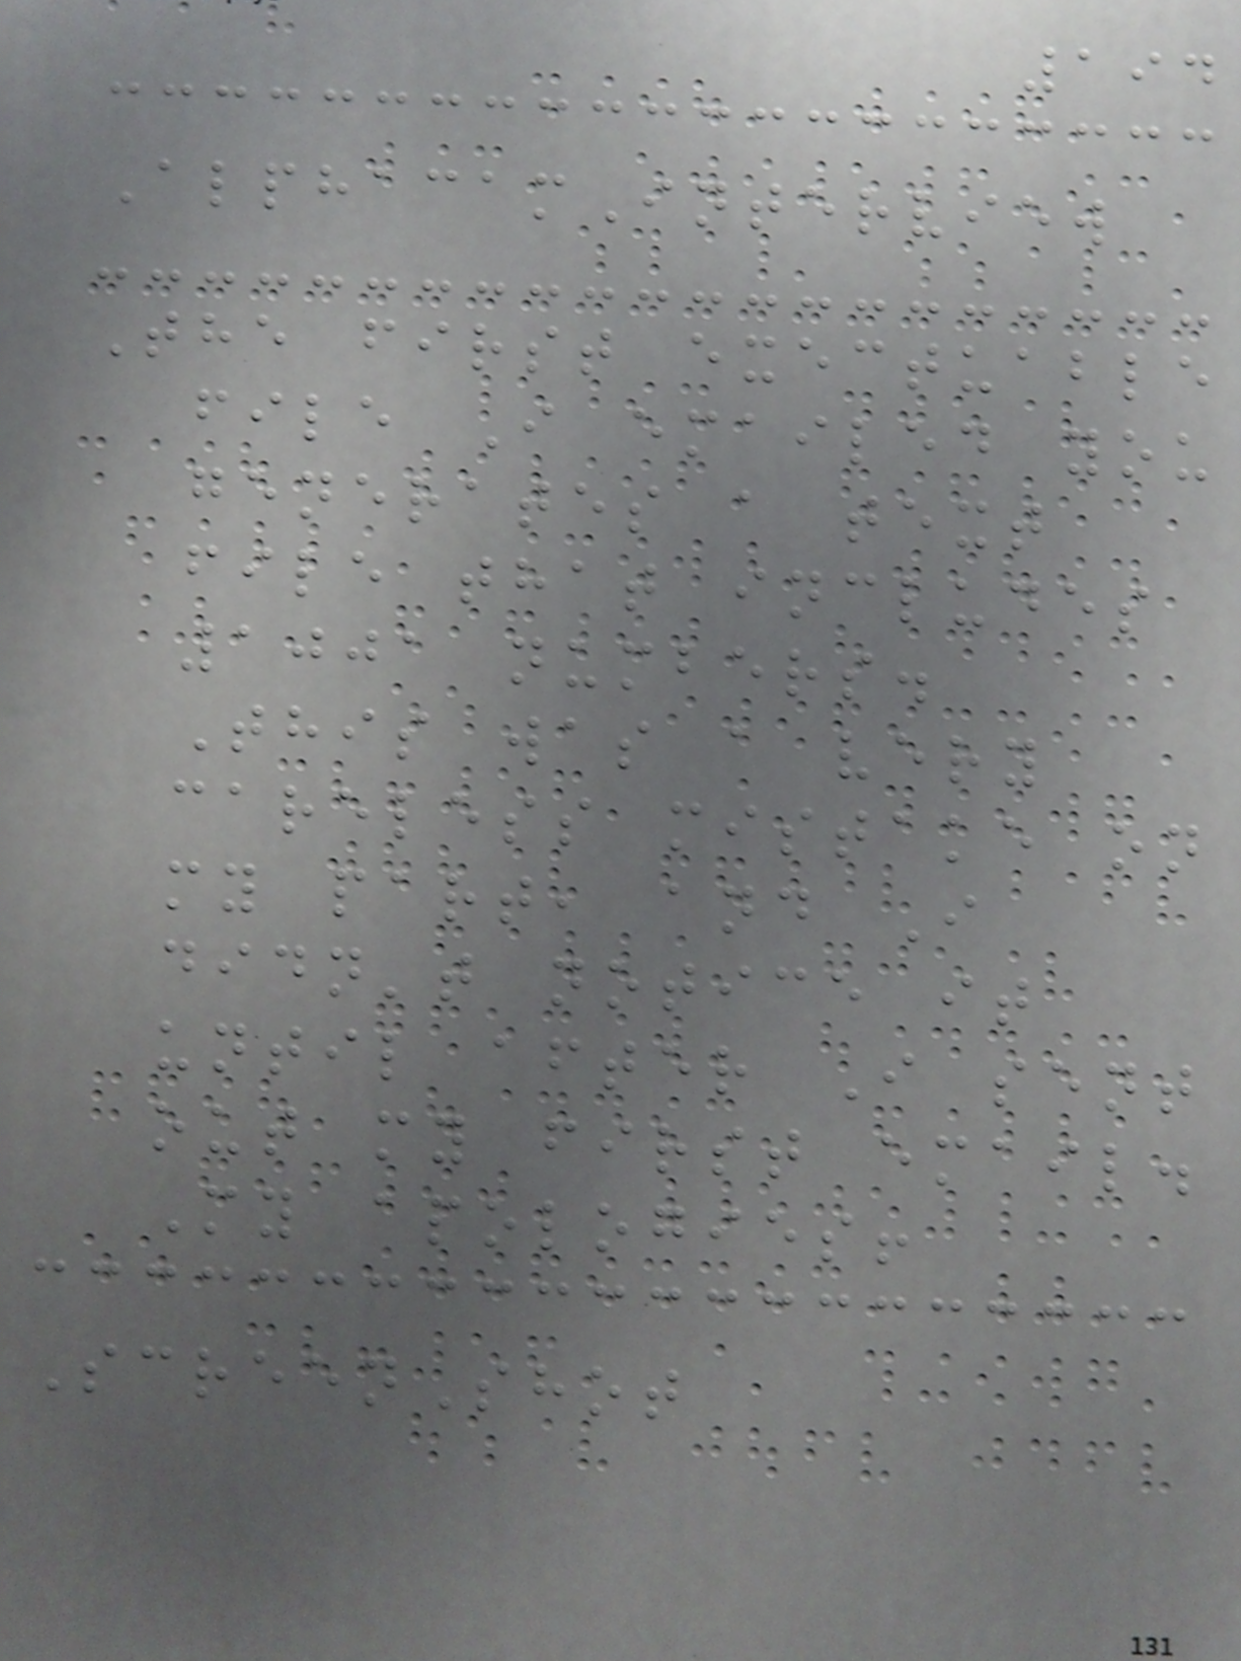194
AlphacamInterview
The first exectuable
file I emailed you
generates a text
file that includes
1001 numbers.
This was a very
careless mistake on
my part, and I
didn't notice it
until after I sent
out my first email.
My apologies!
ScreenShot
